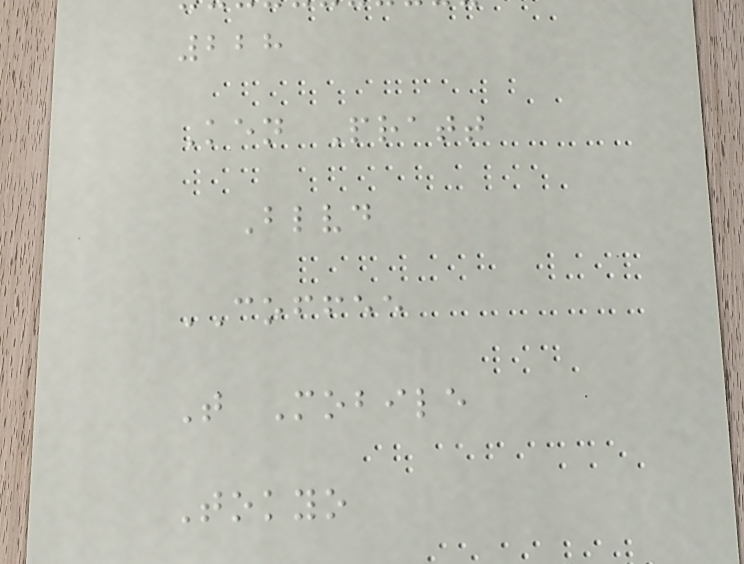228
Ken Pratt
Blvd
COFFEE
T Mobile
Tokyo
